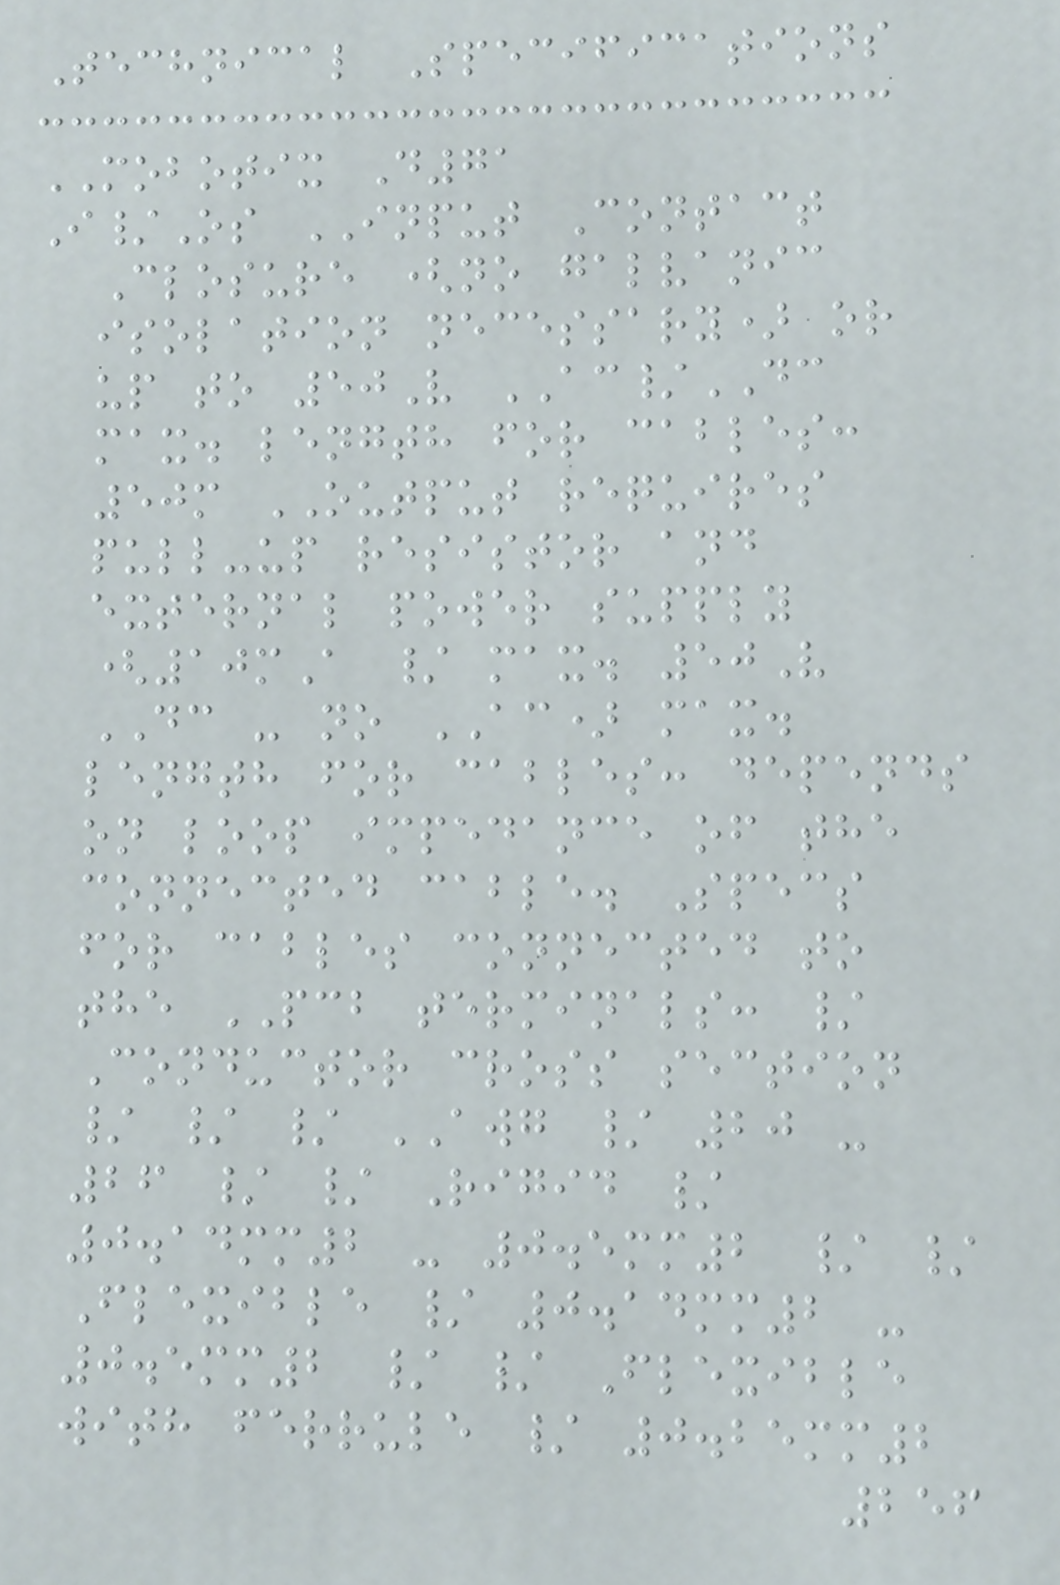Technical Specifications
MOBOTIX D71
I/Os INPUT Contact
Closure (no galvanic
isolation necessary) or
up to 50V AC/DC
max. length for cables:
50m OUTPUT requires
pull-up resistor and
external power supply
(10mA / max. 50V
DC - no AC) max.
length for cables: depends
on loop impedance of the
connected cable. Specs
for cables connected to
the PCB terminals: /
Conductor cross section
/ / / AWG / 20 -
26 / / Rigid /
0.14mm2 - 0.5mm2 / /
Flexible / 0.14mm2 -
0.5mm2 / / Flexible
with ferrule / 0.25mm2
256
